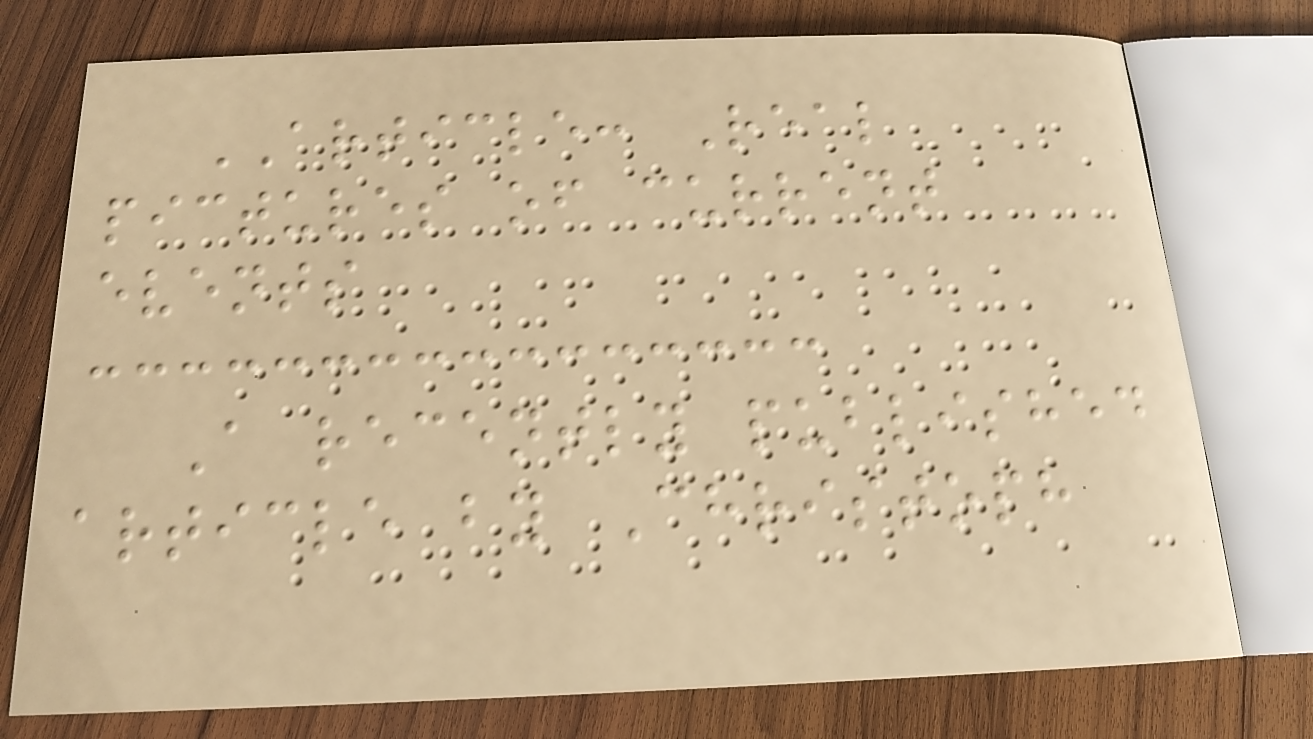ARTICLE: Real
pictures of current
events
A recently published
article by Christoph
